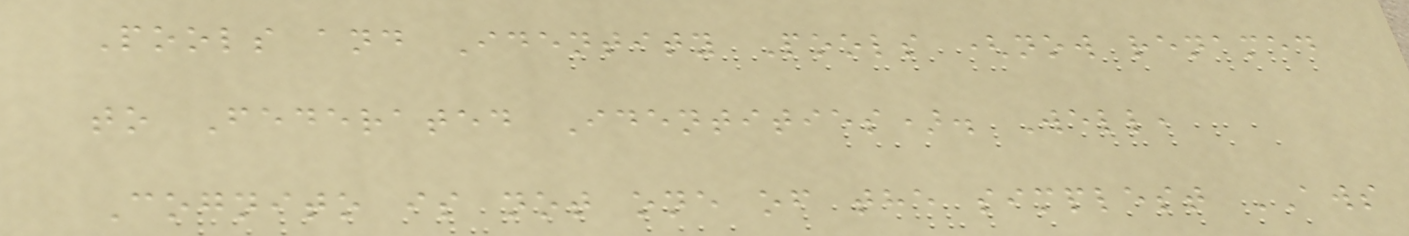Pools and Identity Pools (now renamed
to Federated Identities). Well,
Cognito is not one of the simplest AWS
